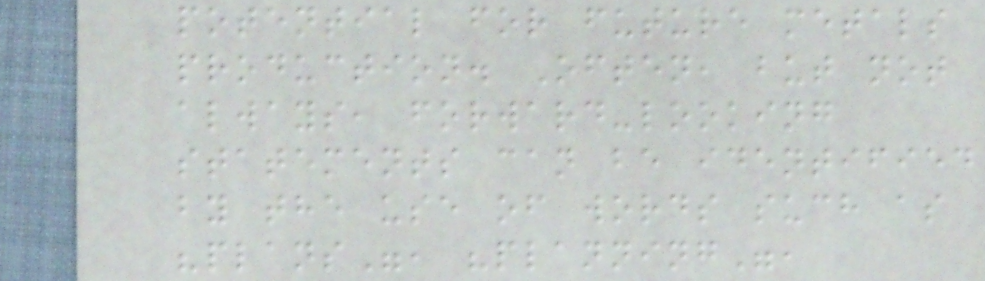potential for future metals
production. Often, but not
always, forward-looking
statements can be identified
by the use of words such as
"plans", "planning",
